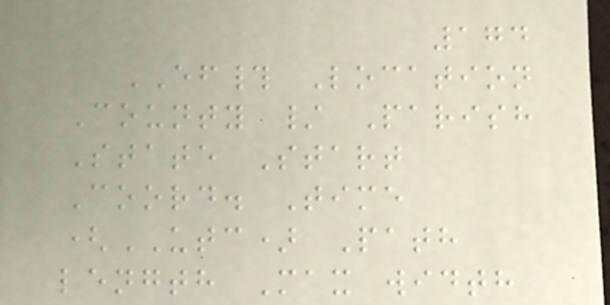174
EF# Location
County / Parish
State Start
Coord. Time
(UTC) Path
length Max width
